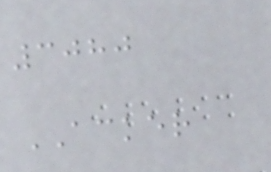3080
ACKER
